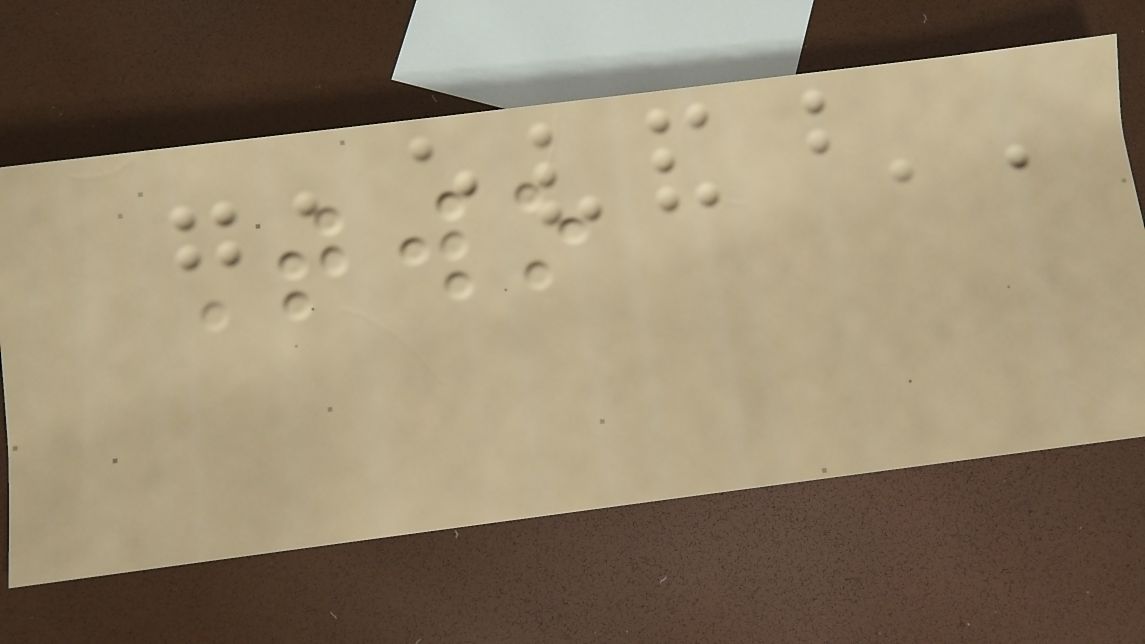Two
